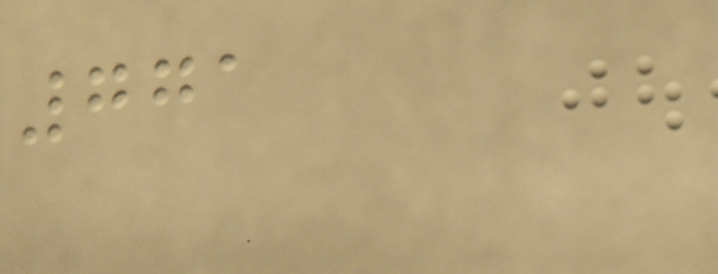771
